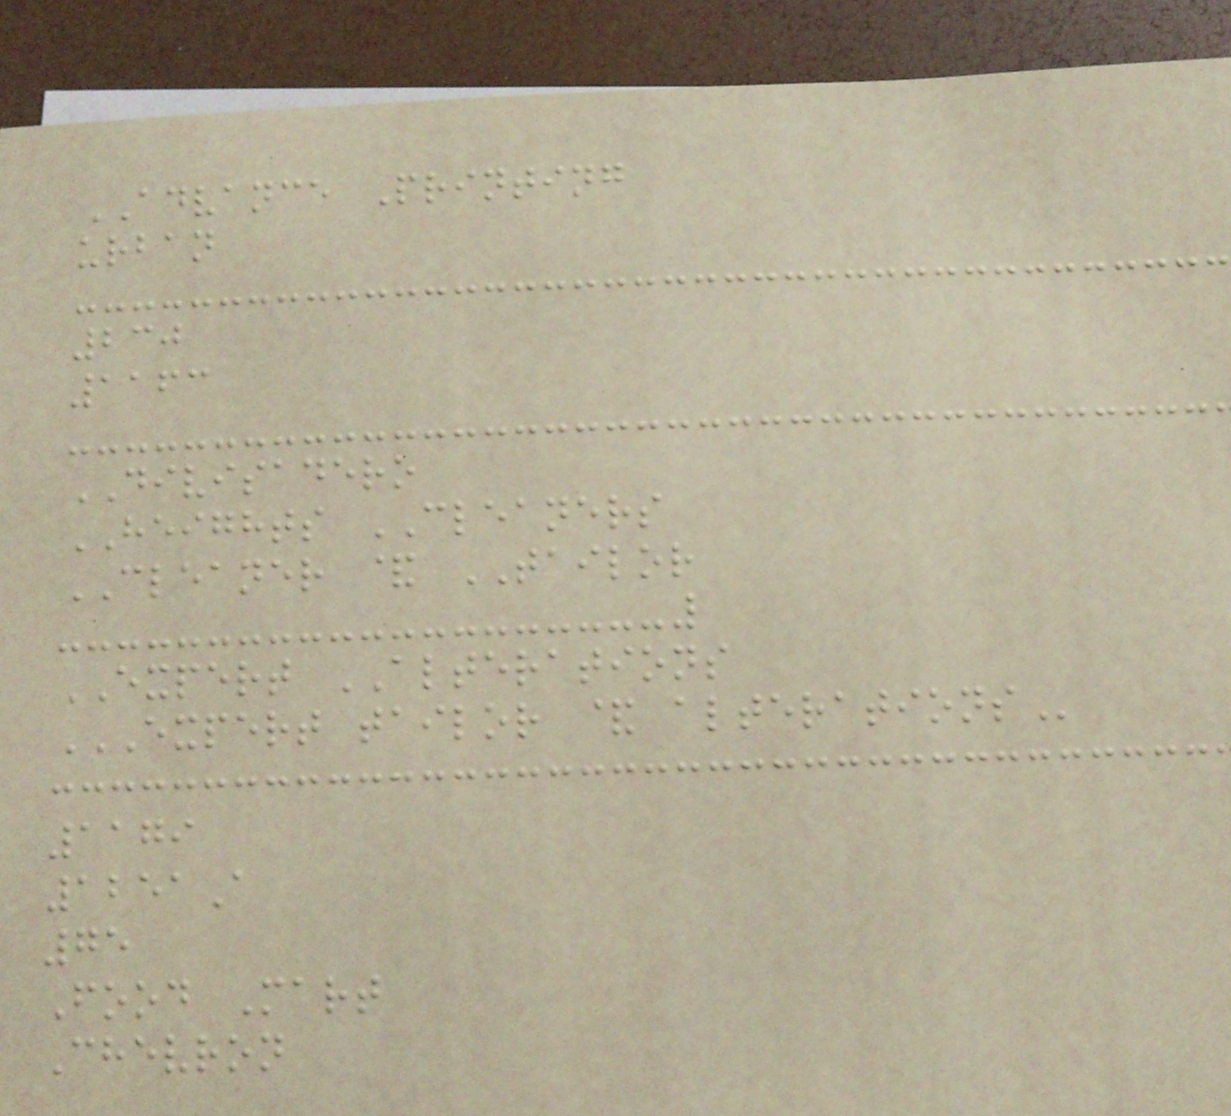ADVANCE Printing
urban
230
1163
DIVISADERO
HEIGHTS CLEANERS
CLEANER & TAILOR
EXPERT ALTERATIONS
EXPERT TAILOR & ALTERATIONS
1179
1251A
75
Food Mart
Chevron
